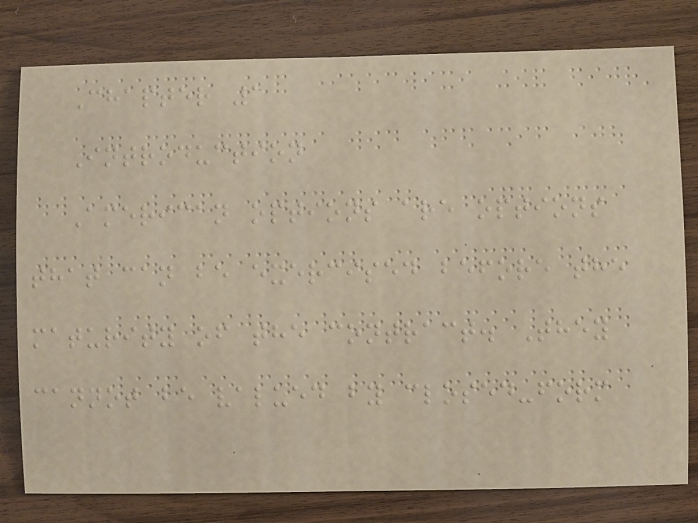Chapter 1
Introduction
American options are options
that can be exercised before the
maturity of the contract. They
cannot be valued by closed-form
